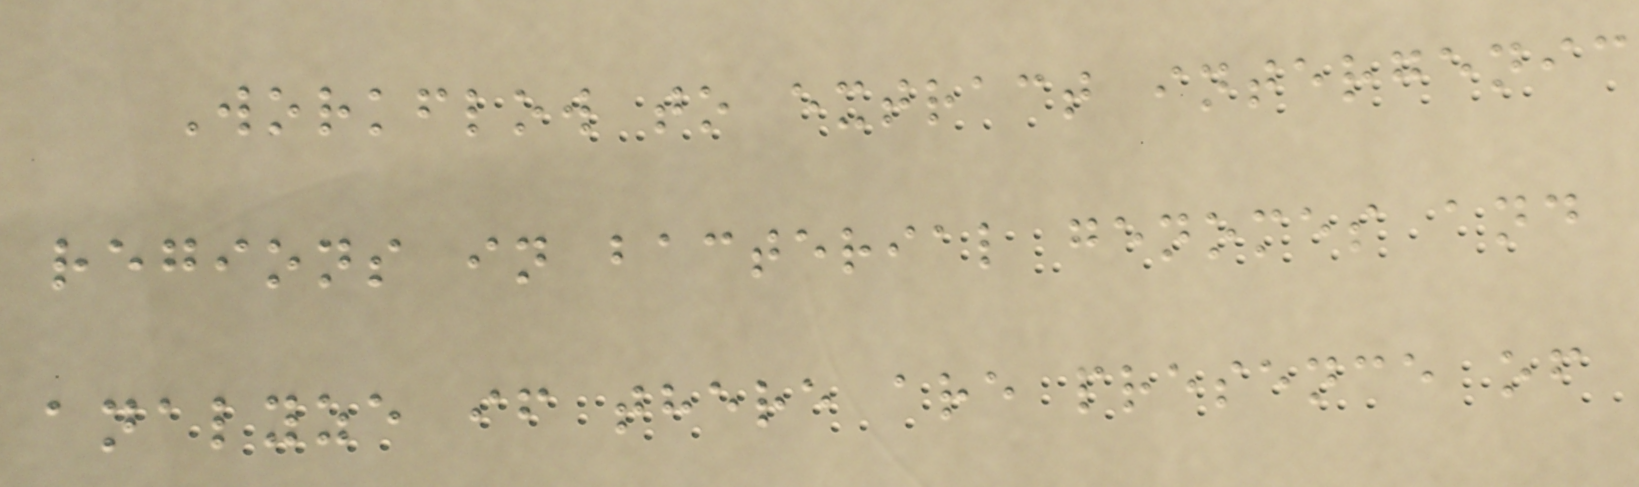Workflow to extract intergenic
regions in bacterial genomes and
analyze if there are presence of
